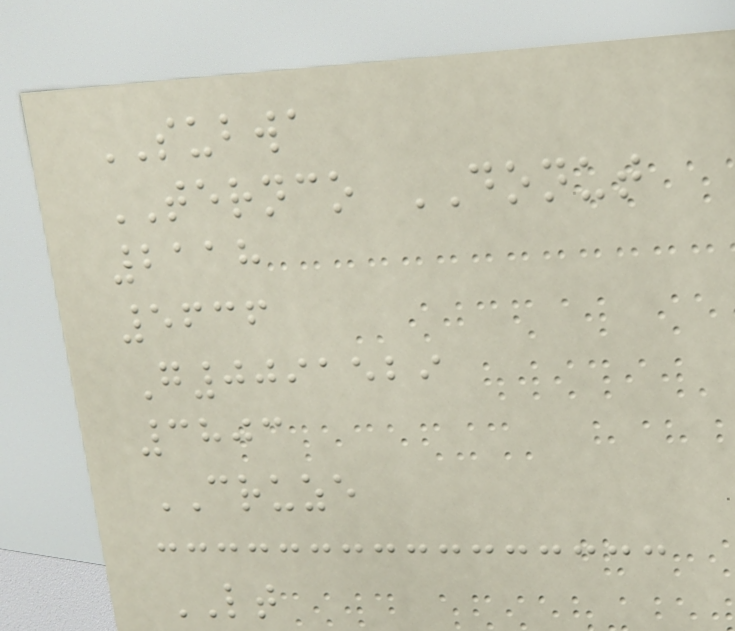SUBWA
TERNCO DONUT
2118
5636
G0091529
3803
CRUZE
LT
